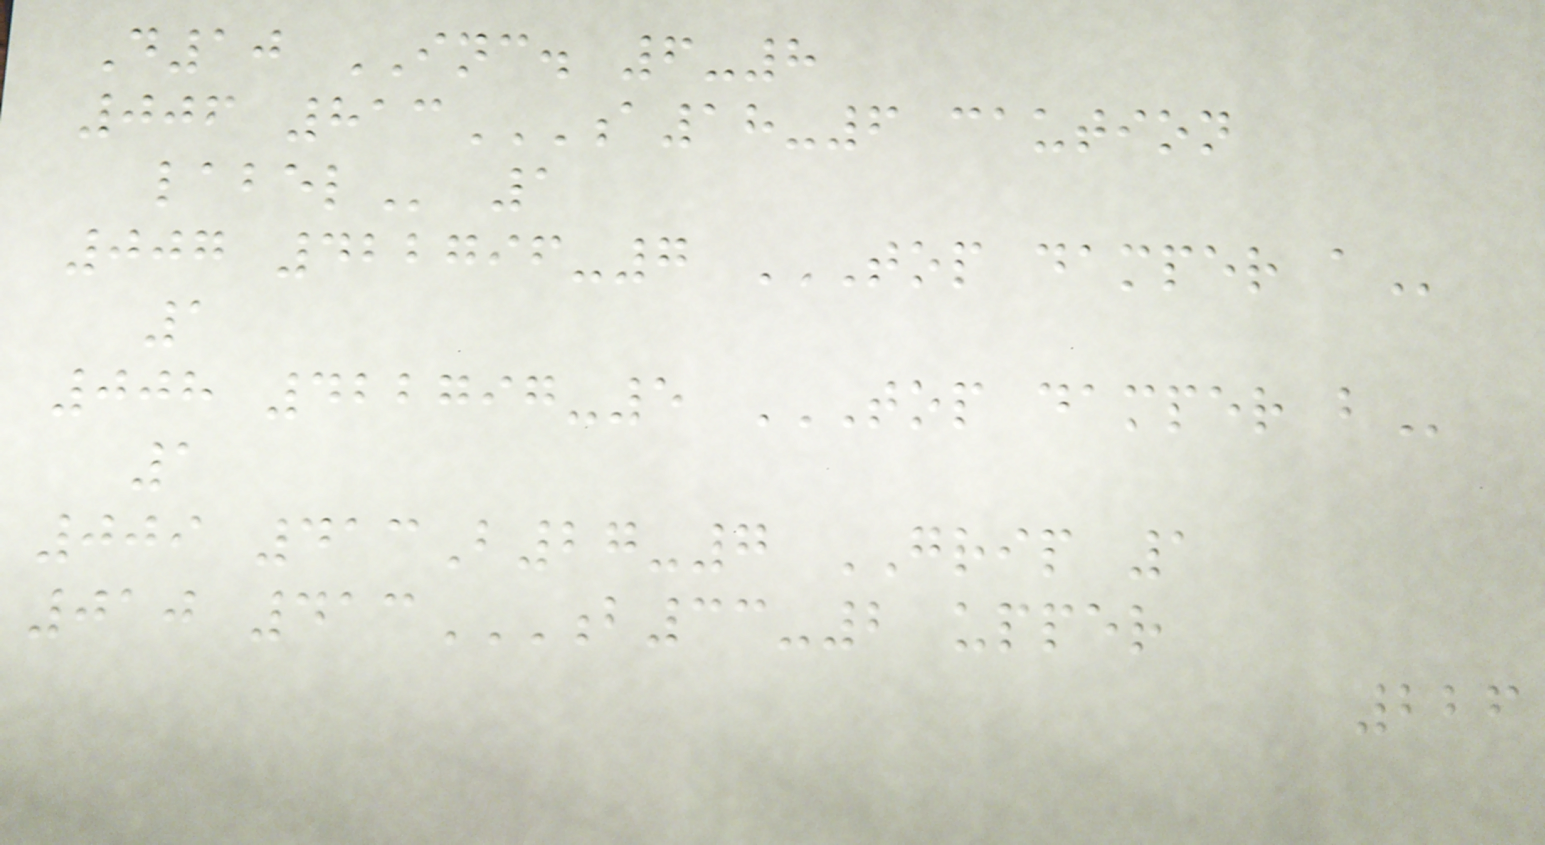D10 INC. 6-8
006 813A18-6 CAUTION
LABEL 1
007 422796-7 TOP DAMPER A
1
008 422797-5 TOP DAMPER B
1
009 413B27-7 GRIP 1
010 413B33-2 UPPER
226
